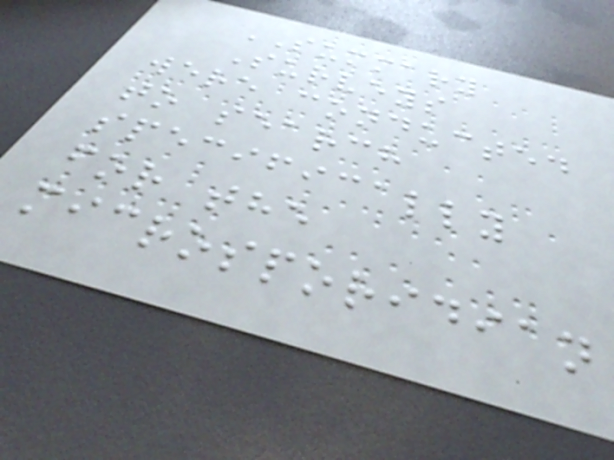SUMMARY
Surveys
were conducted
to search
specifically
for the
microsporidian
